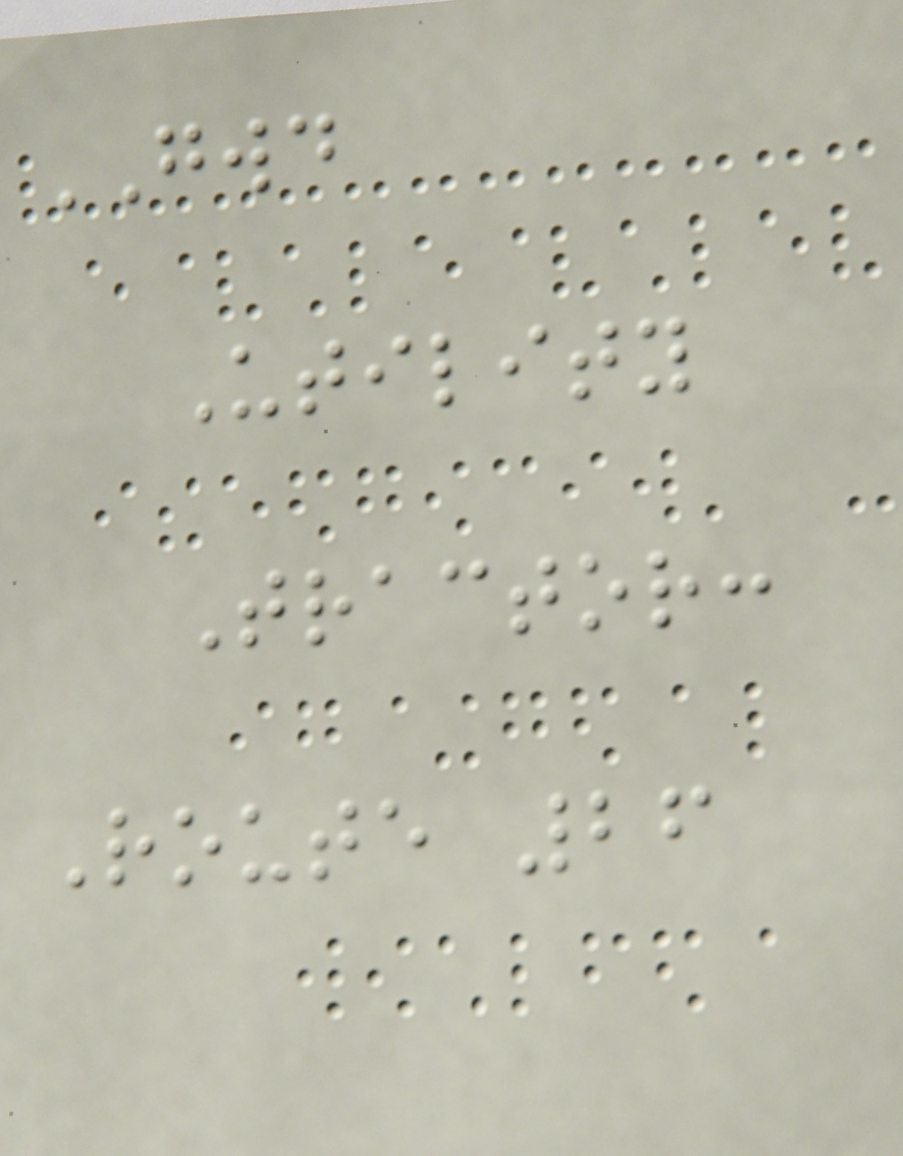GWD
Utility
Tractor:
Route 26
